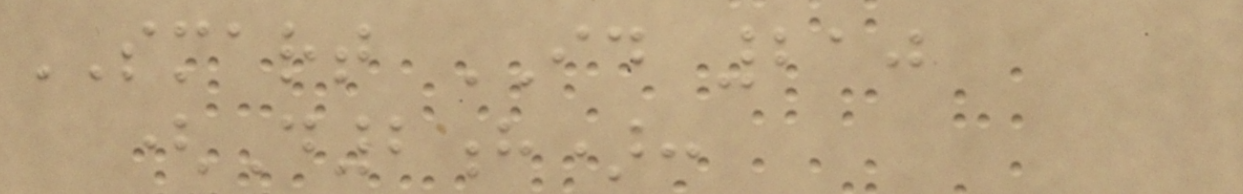SMART ID 210
(D2h):
